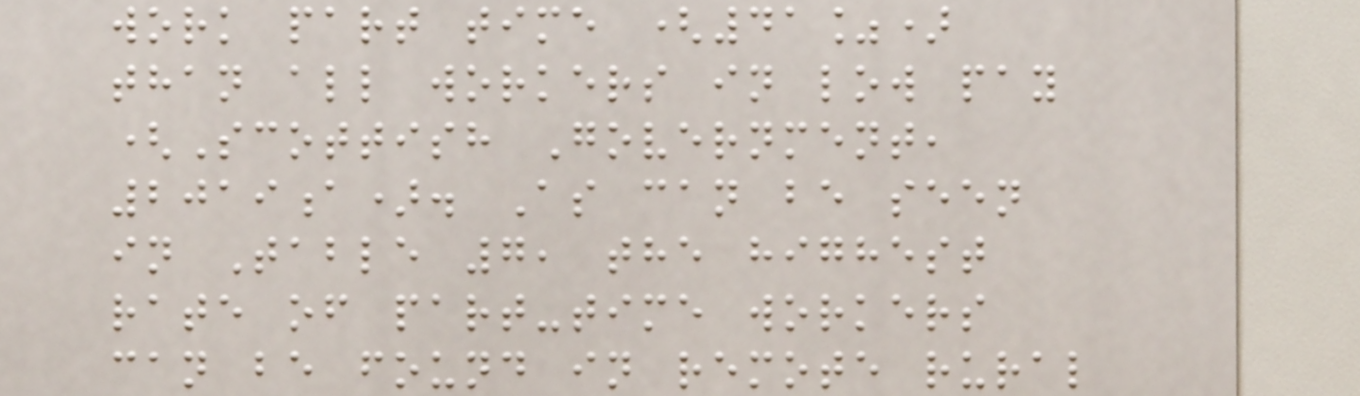work part time (41%)
than all workers in low pay
(Scottish Government,
2019a). As can be seen
in Table 7, the highest
rate of part-time workers
can be found in remote rural
